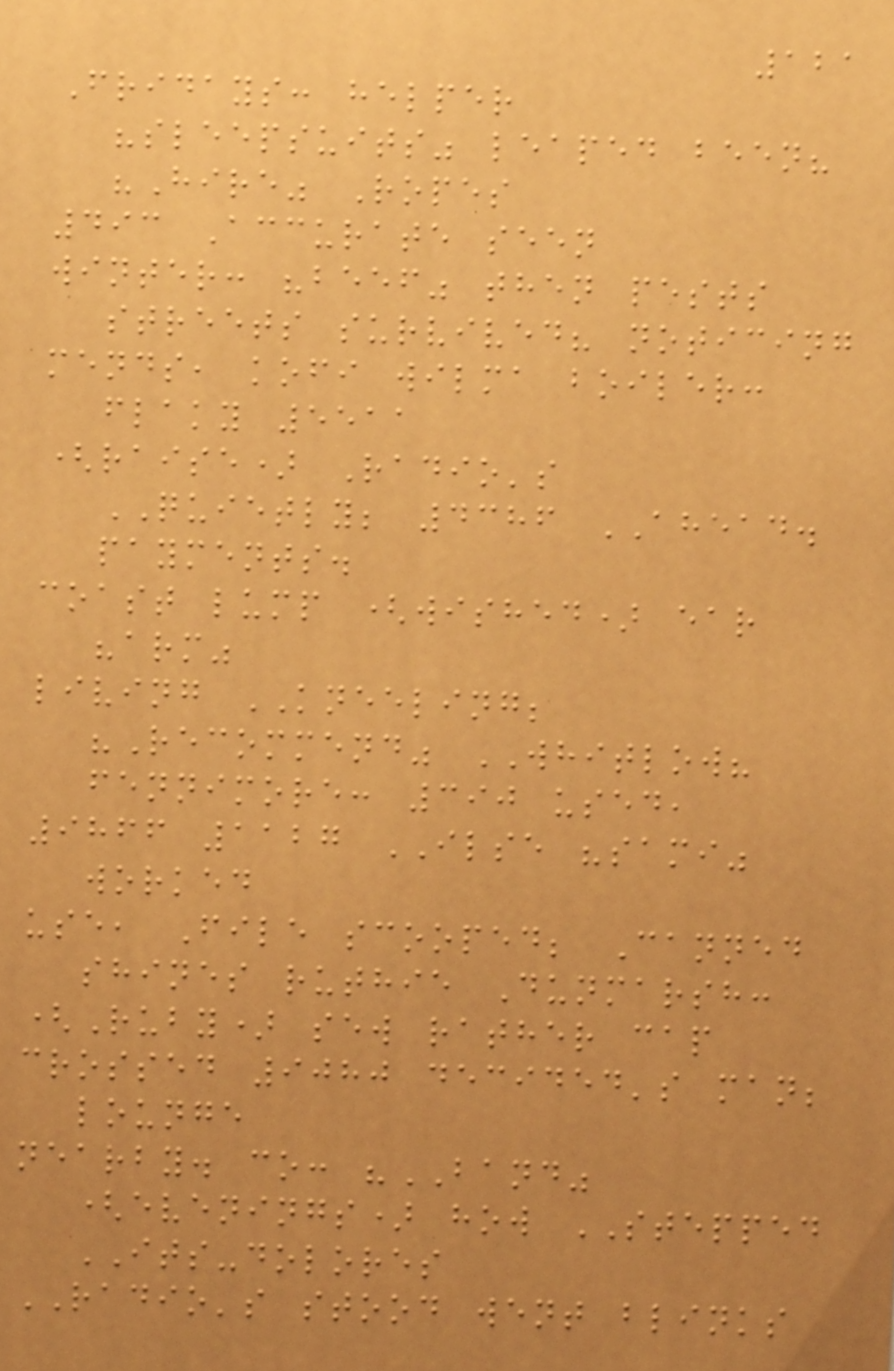121
Fridays: helper
"sleepsuits" leaped been?
"Hire" Ropes
493 Accurate seen
winter: "beef" then pests
streets survived? noticing
mends, kofi wilma boiler:
flaky 5511
(raise) Radio's
QUIETLY; 4386 AHEAD.
payments.
coast lump (wished) ear
"arm"
living KNEELING;
"Recommend" WHITLOW?
fennimore: 390 used,
9866 1127 ILSE "sami"
worked
use, File scooped; Canned
shines ruthie Dunmarsh:
(Ruby) sew rather cap
crossed 9080 decided's man;
lounge
nearby. co: "BAND"
(evenings) how STEPPED
ITS-dolores
RADIO's stood went blinks
